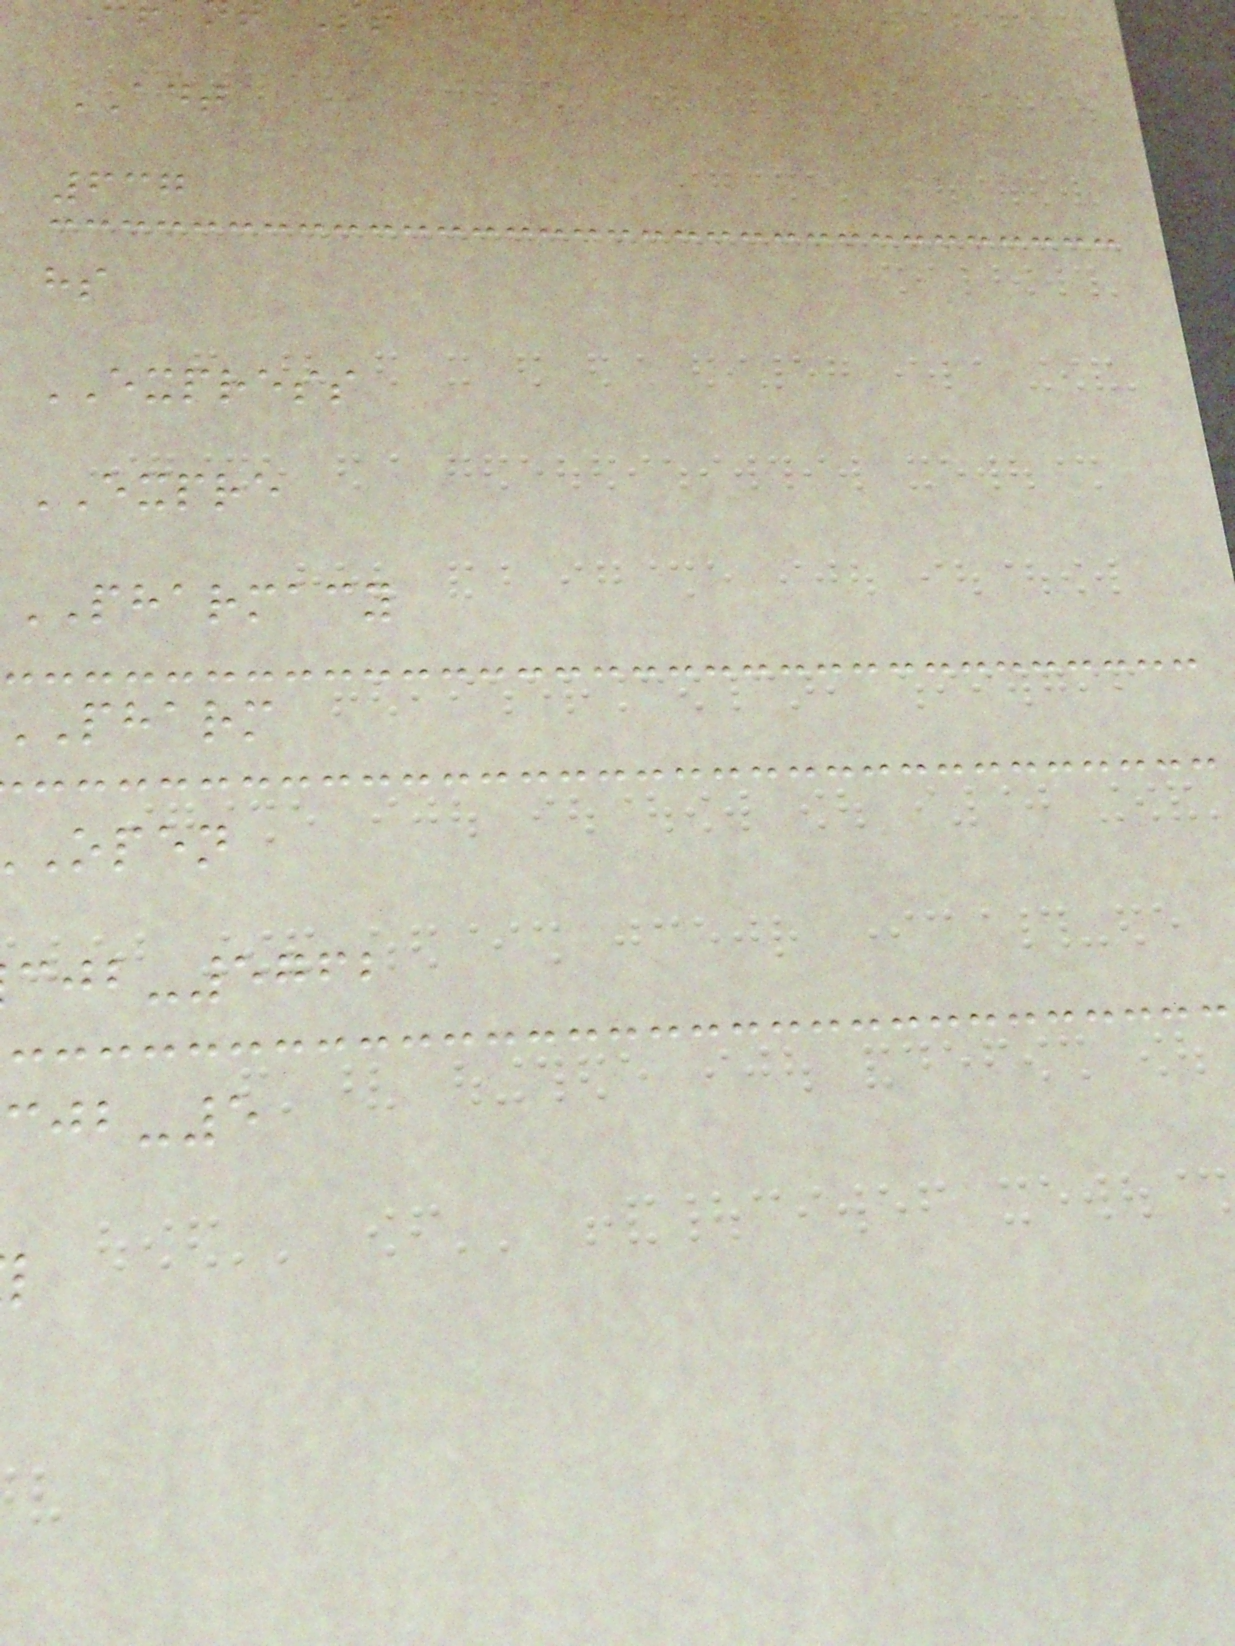ADT
637
hs
EXPRESS
EXPRE
PHARMACY
pharm
open
-5762
